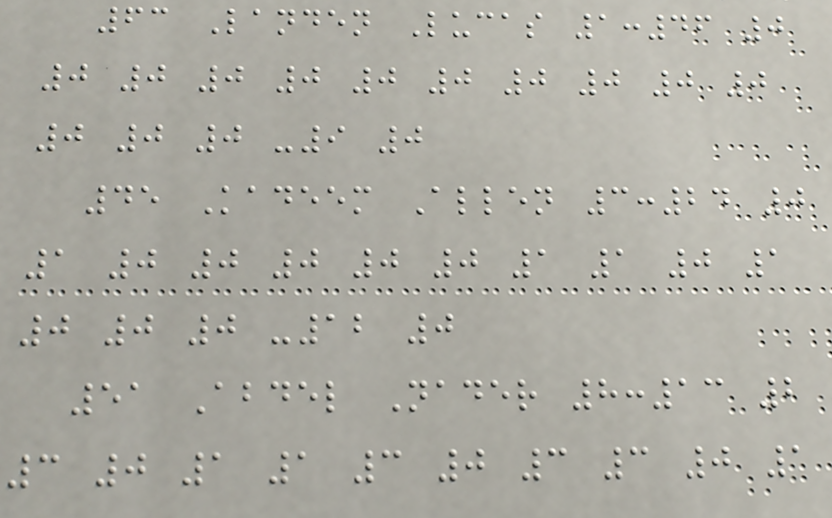63 Landen Lucas 1:46 0
0 0 0 0 0 0 0 0 0 0
0 0 0 -9 0
45 Kadeem Allen 3:24 0
1 0 0 0 0 0 1 1 0 1
0 0 0 -12 0
51 Abdel Nader 8:13 2
3 0 1 1 3 0 3 3 0 1
